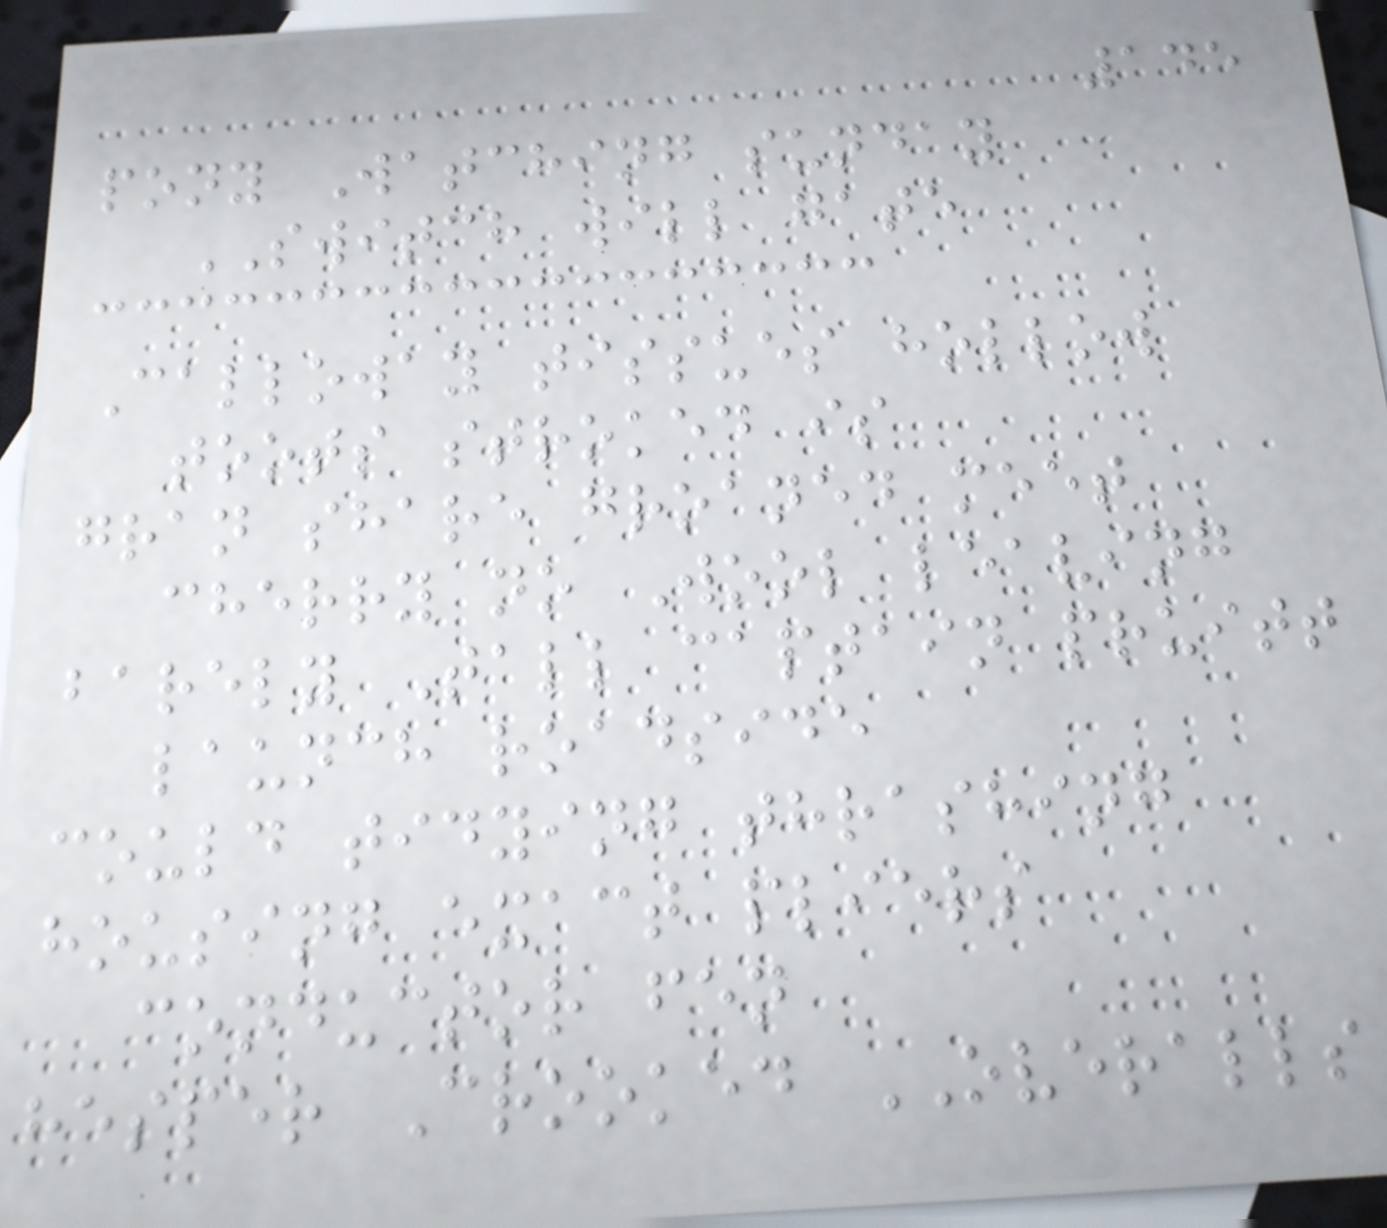145
pony Watching sunday
SWITCH will gate
Calloway tissues hollow
toots stroked is
gran share groaned meet
cherry no Wool leaving
barely Tall captain pruitt
launch roadside
could tidying thrashing
housing exact pliers
conductor fen
hesper Crooked OVERALLS
